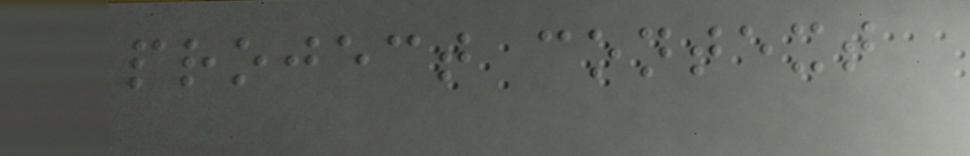project context
